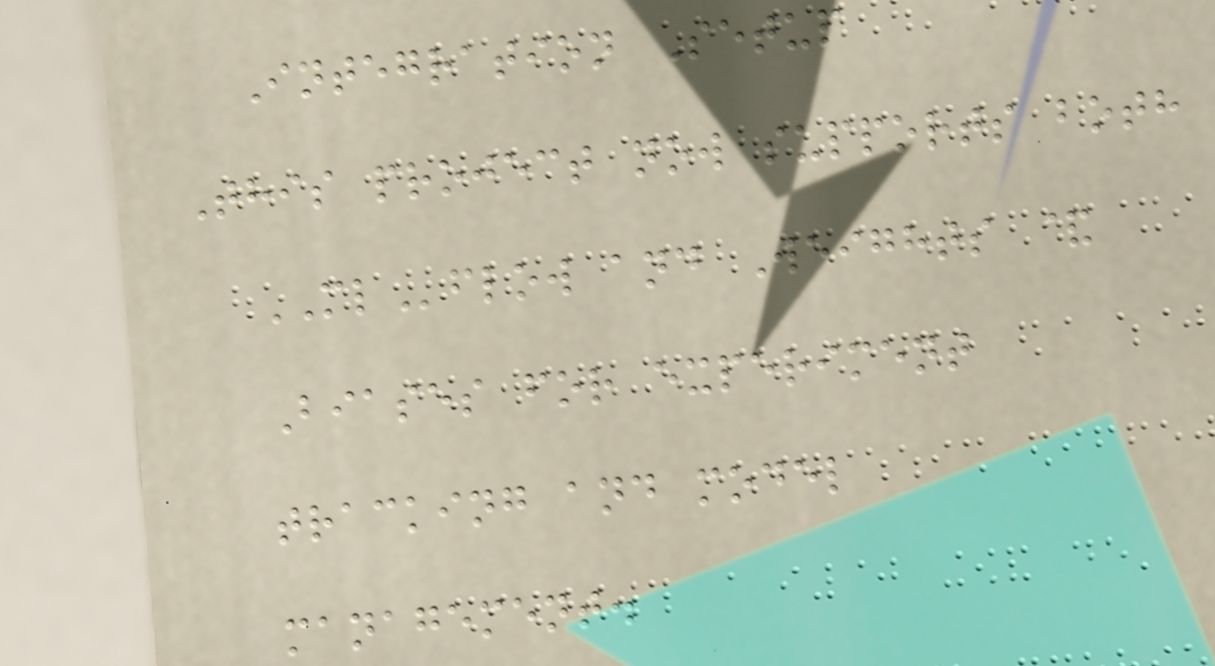Integration Setup
This project now supports both
MLflow and Weights &
Biases for experiment
tracking and model
management.
